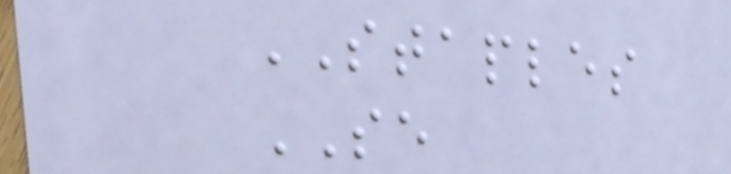STAPLES
SE
